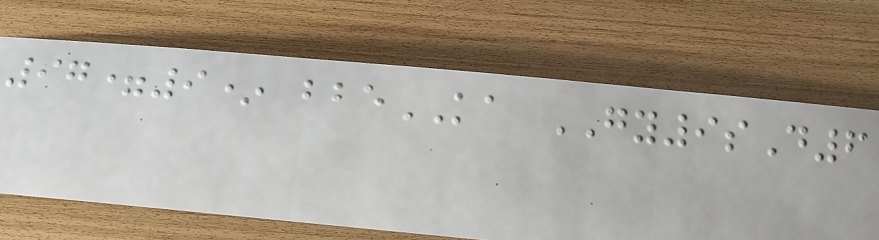97=9* bbeKA GY9sD6
